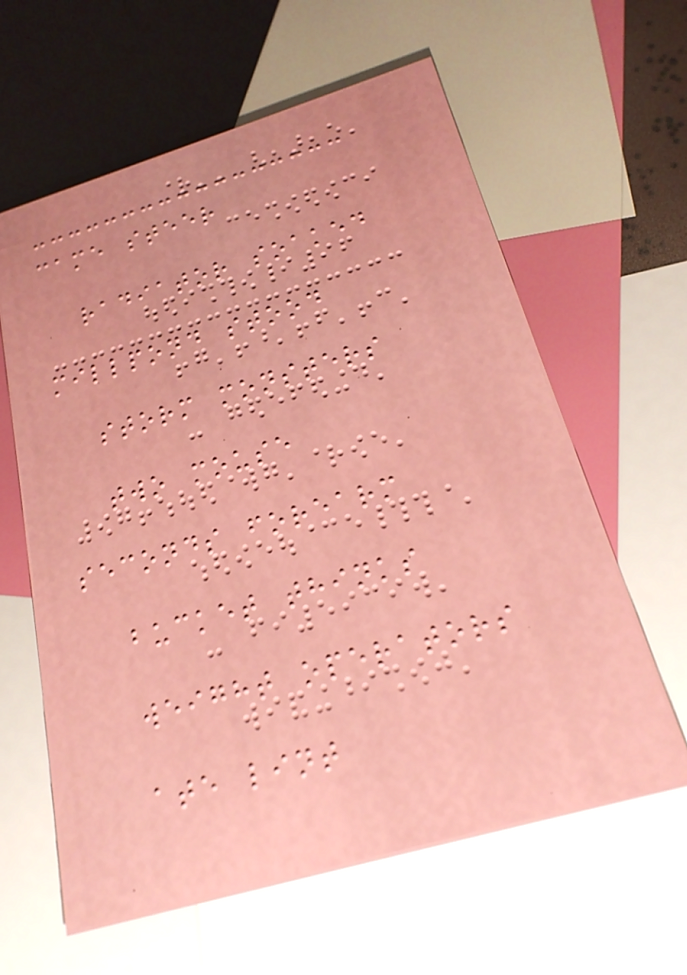came steer
radiator soaked
millpond stood
storm monsters
two mouse
seconds forearm
bucket thinks
weight operators
ate lint
